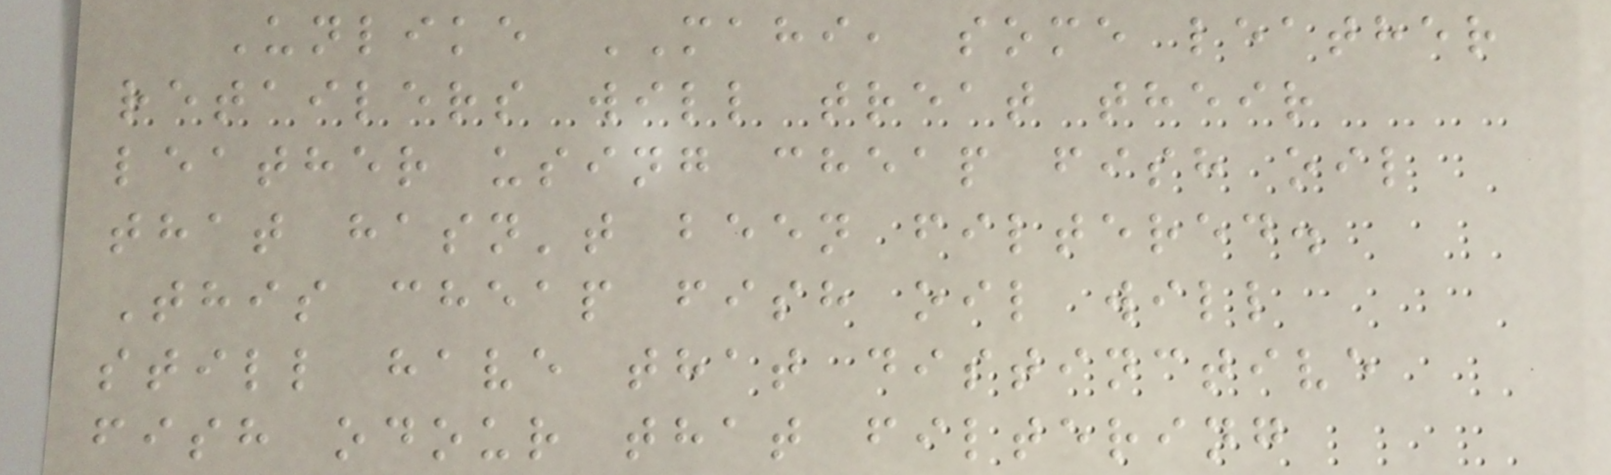Unlike MAHI, some leather
retailers will treat their
leather using cheap fish oil
that hasn't been filtered.
This cheap fish oil will
still have that distinctive
fish odour that filtering
